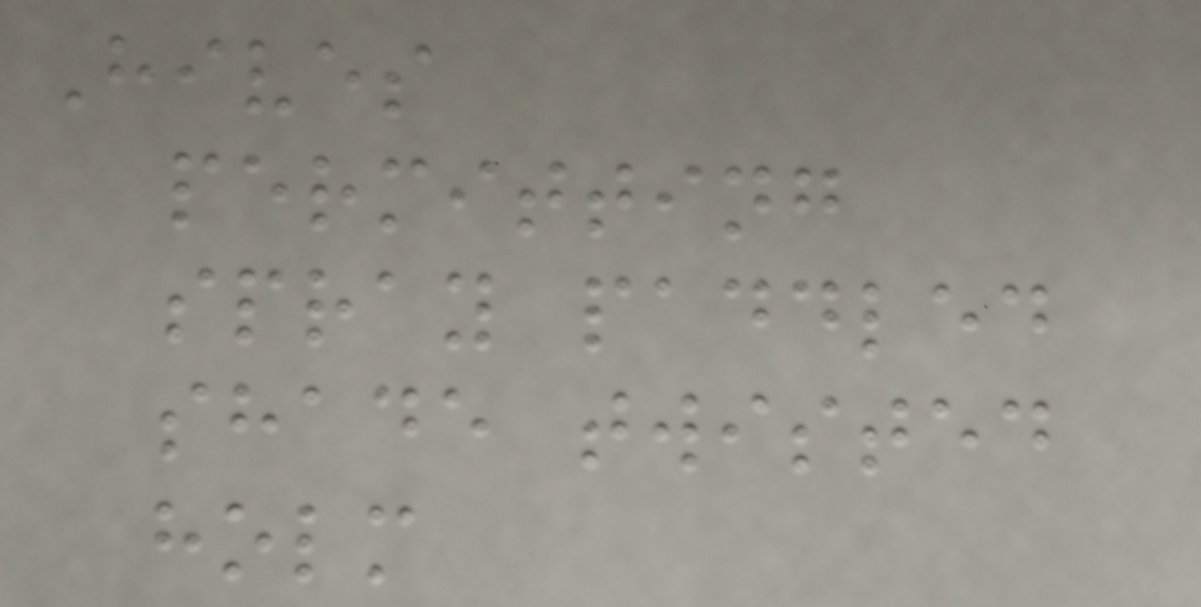Hives
permitting
spray paddled
shade twisted
holm
